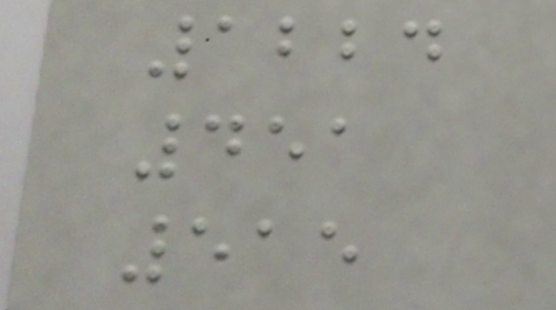1224
451
515
